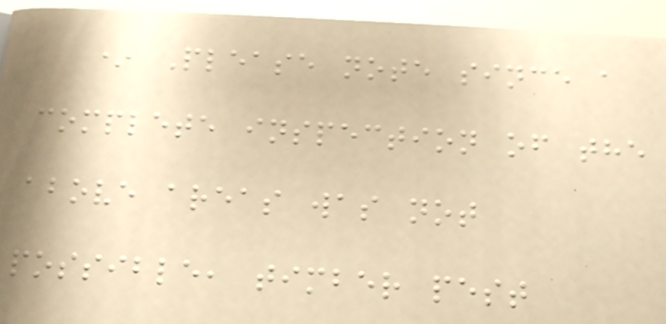* Please note since a
complete inspection of the
above areas was not
possible, timber pest
